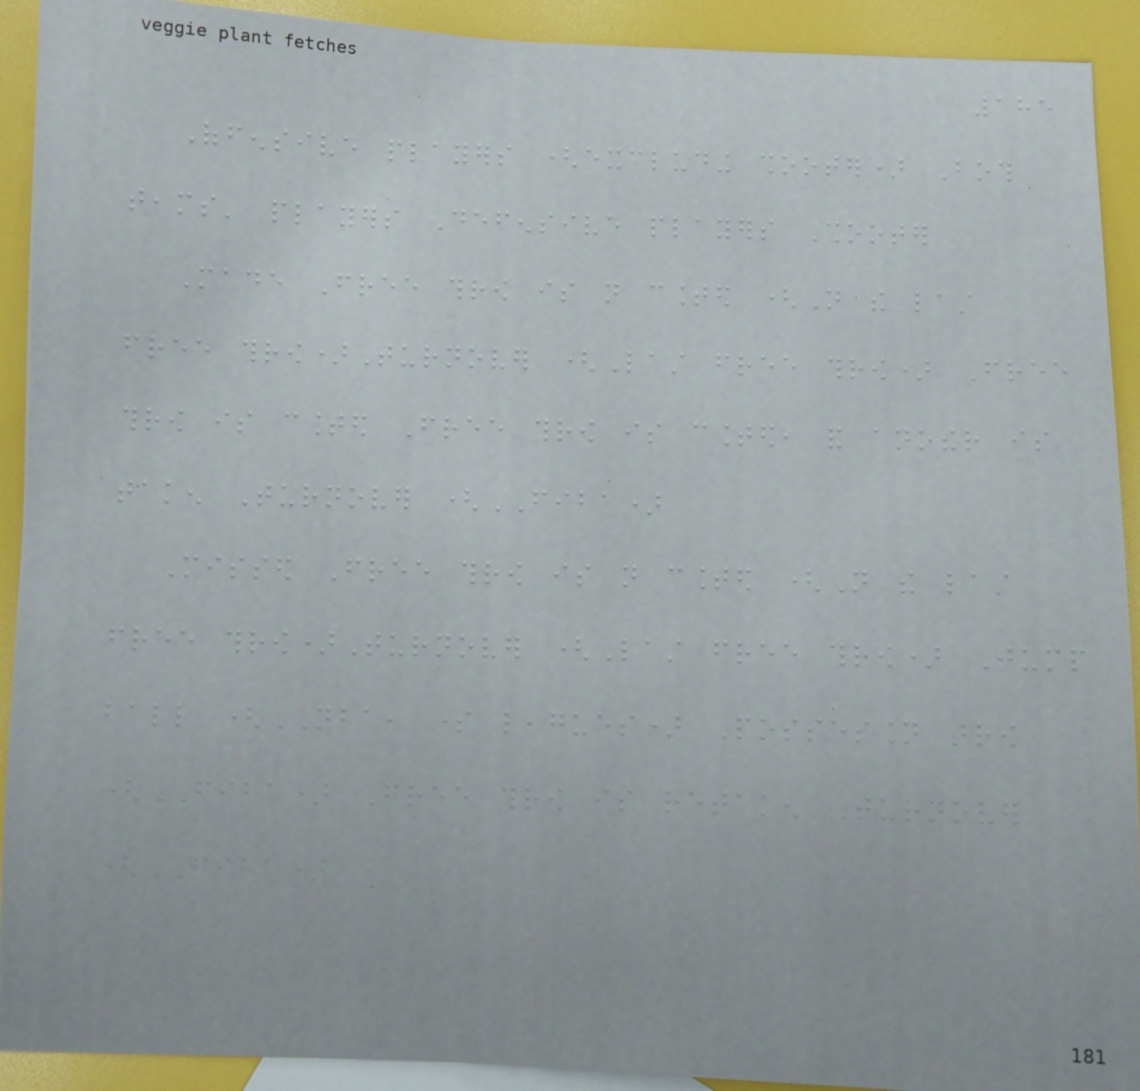185
Offensive players (excluding shooter) Both
teams' players Defensive players Shooter
Made Free throw is not counted (Not the last
free throw)Turnover (Last free throw) Free
throw is counted Free throw is counted, and another is
taken Turnover (FIBA)
Missed Free throw is not counted (Not the last
free throw)Turnover (Last free throw) Jump
ball (NBA, some leagues) Possession arrow
(FIBA) Free throw is retaken Turnover
(FIBA)
